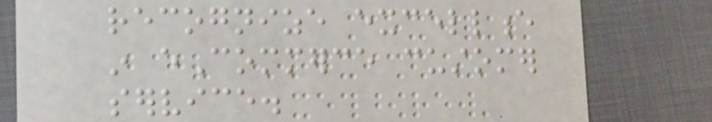recognize excellence
in eCommerce customer
service.
